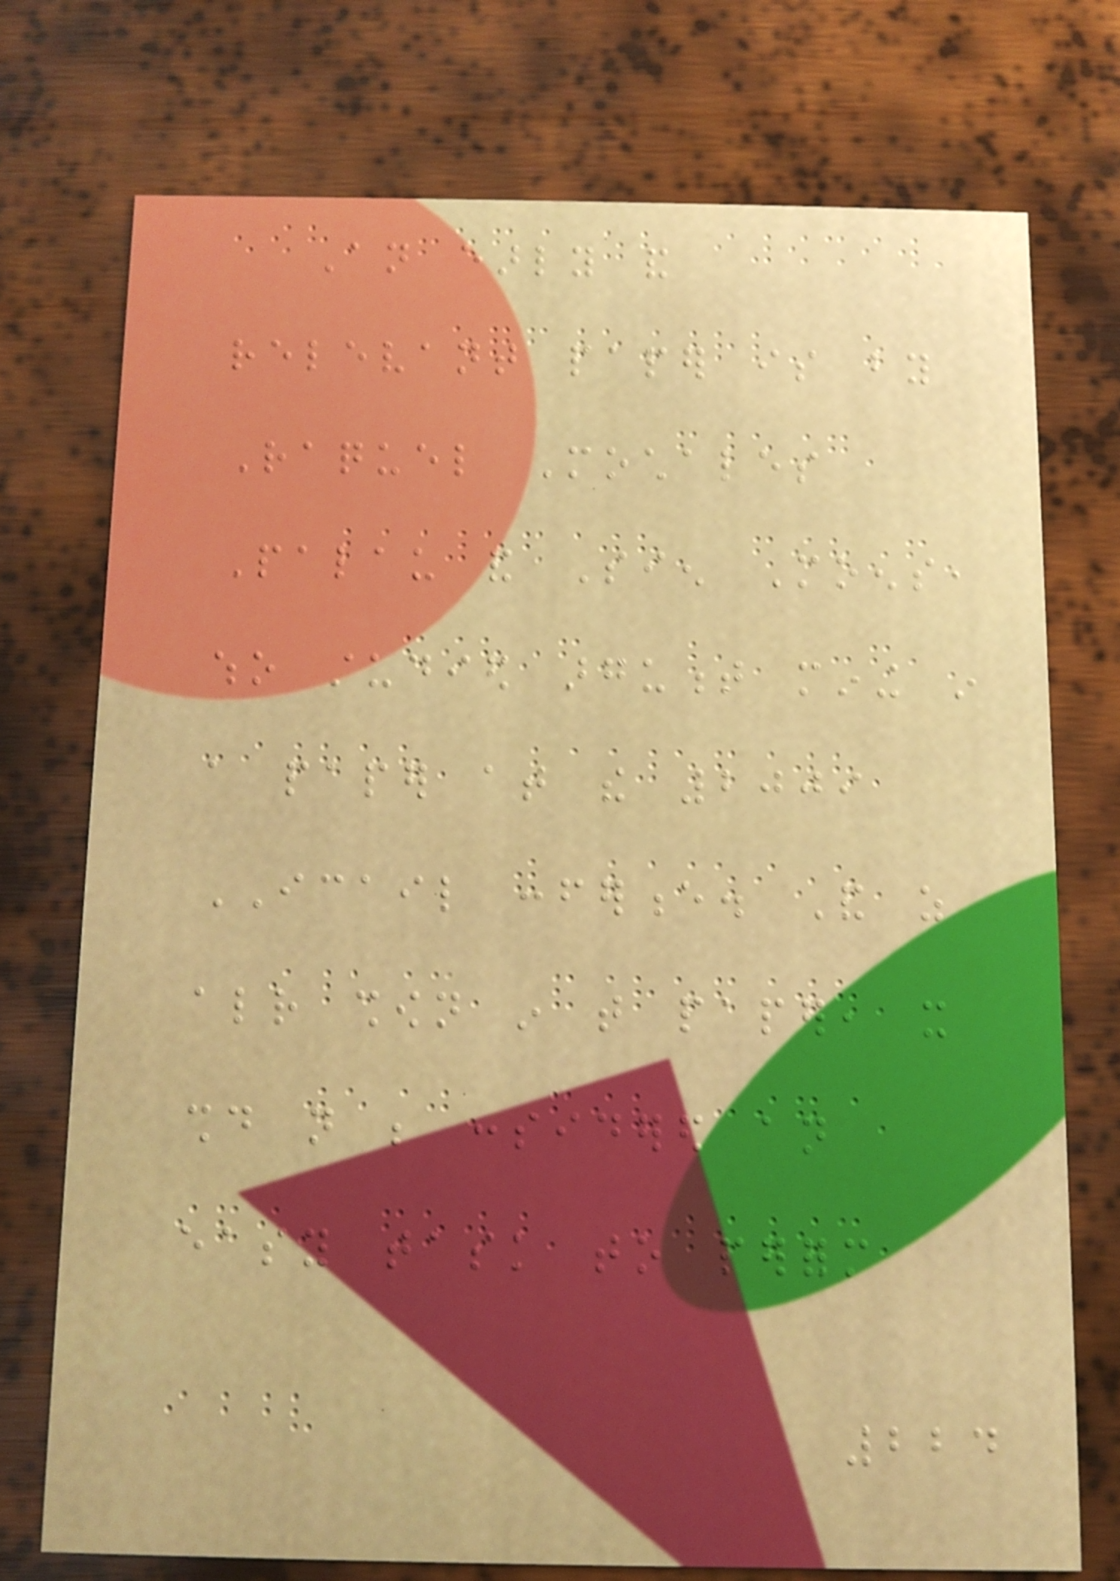An early and
relevant paper is by
Raquel Mochales
Palau and Sien Moens,
who studied argument mining in
a paper at the 2009
ICAIL conference. And as
already shown in that paper, it
should not be considered an
easy task to perform
224
